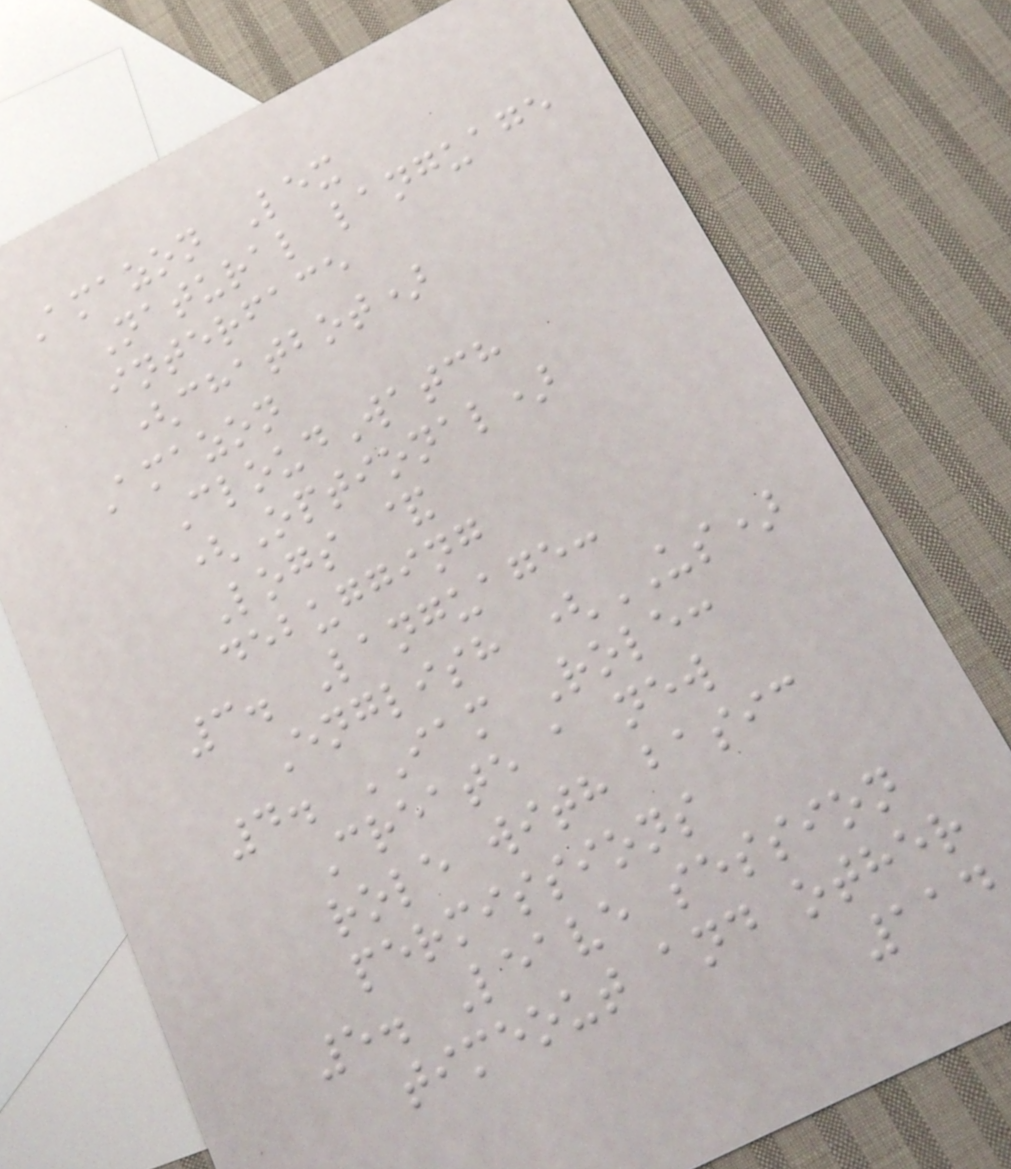Amazon Lex
Natural language
interface
(chatbot)
Amazon
CloudWatch
(Optional)
Logs &
debugging
3. Language:
English (US)
4. IAM Role:
Create a new
role with basic
permissions
5. Leave session
timeout and other
114
